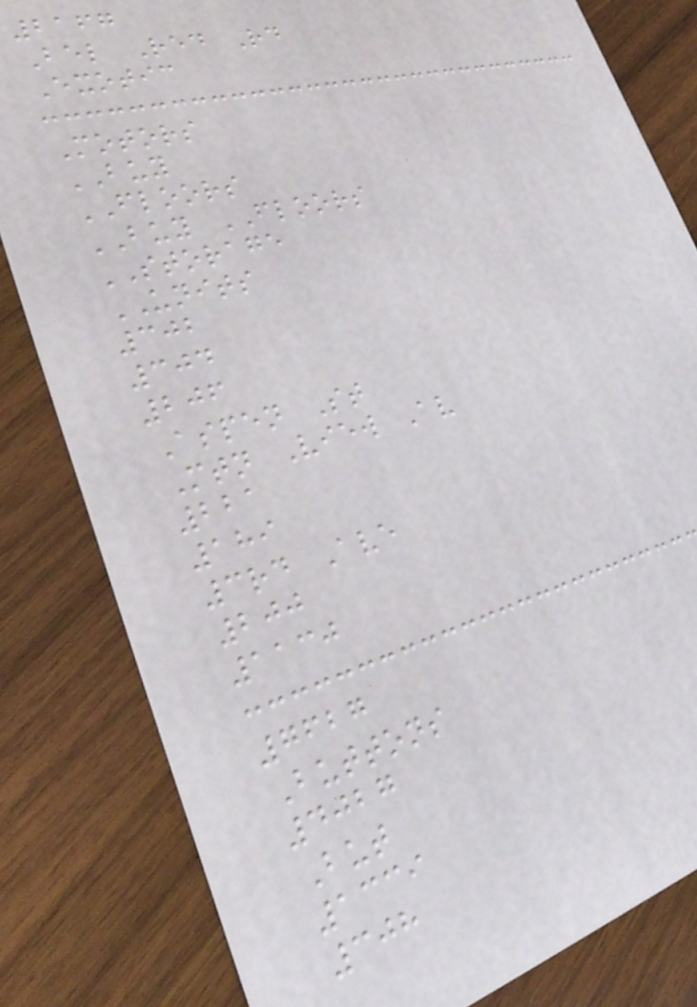2167
Bel Red Rd
Exotic
Motors
BUY
FLOORS
BUY FLOORS
STORAGE
UNITS
302
304
206
Aspen St
Mtn View Av
221
189
3rd Ave
200
1130
7627
Buttons
4027
But
1339
308
